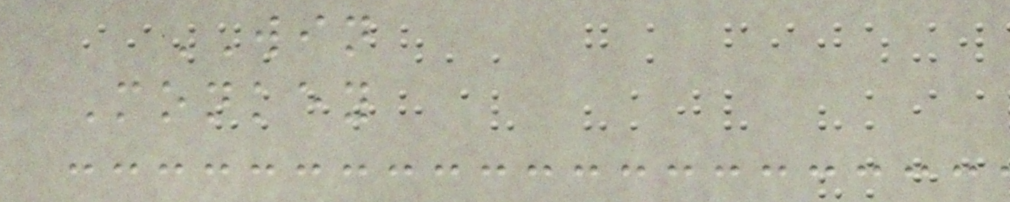WIN
Monkey
